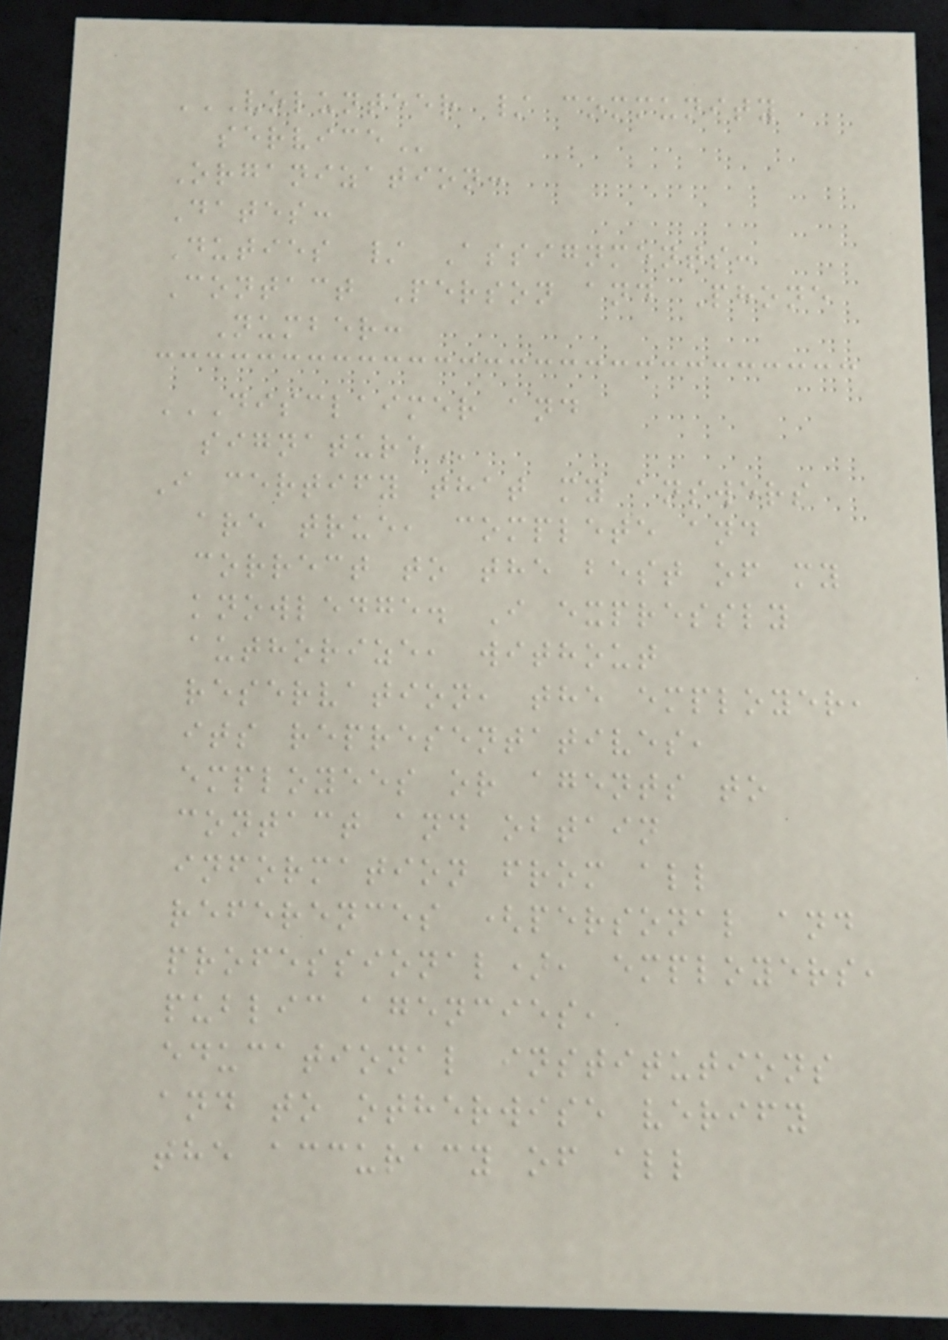VOLUNTEER / COMMUNITY
SERVICE
Organization:
Dates:
Duties / Assignments:
Contact Person and Phone
Number:
DISCLAIMER AND
SIGNATURE
I certify that my answers
are true, complete and
correct to the best of my
knowledge. I expressly
authorize, without
reservation, the employer,
its representatives,
employees or agents to
contact and obtain
information from all
references (personal and
professional), employers,
public agencies,
educational institutions
and to otherwise verify
the accuracy of all
